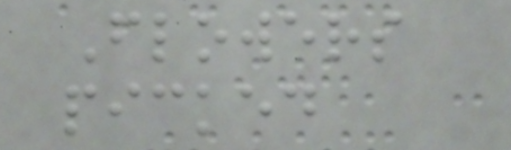Flowers
picked
